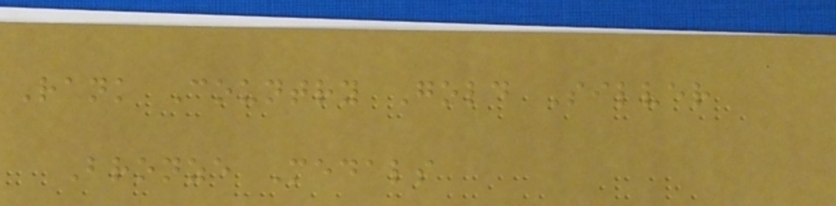Rank Country Gold Silver
Bronze Medals
